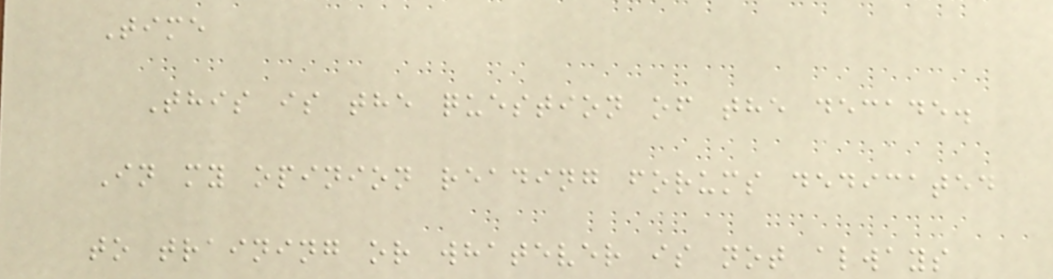Time
This is the question of the decade.
In my opinion reading forums dedicated
to training or whatever is not always
